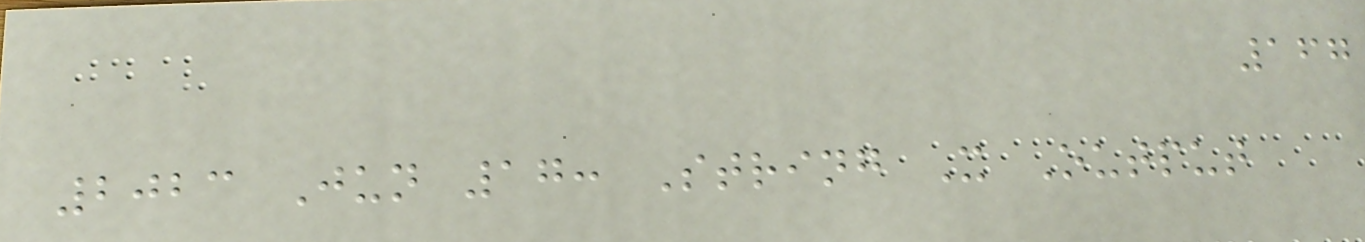167
2023 Jun 17: String X Output
